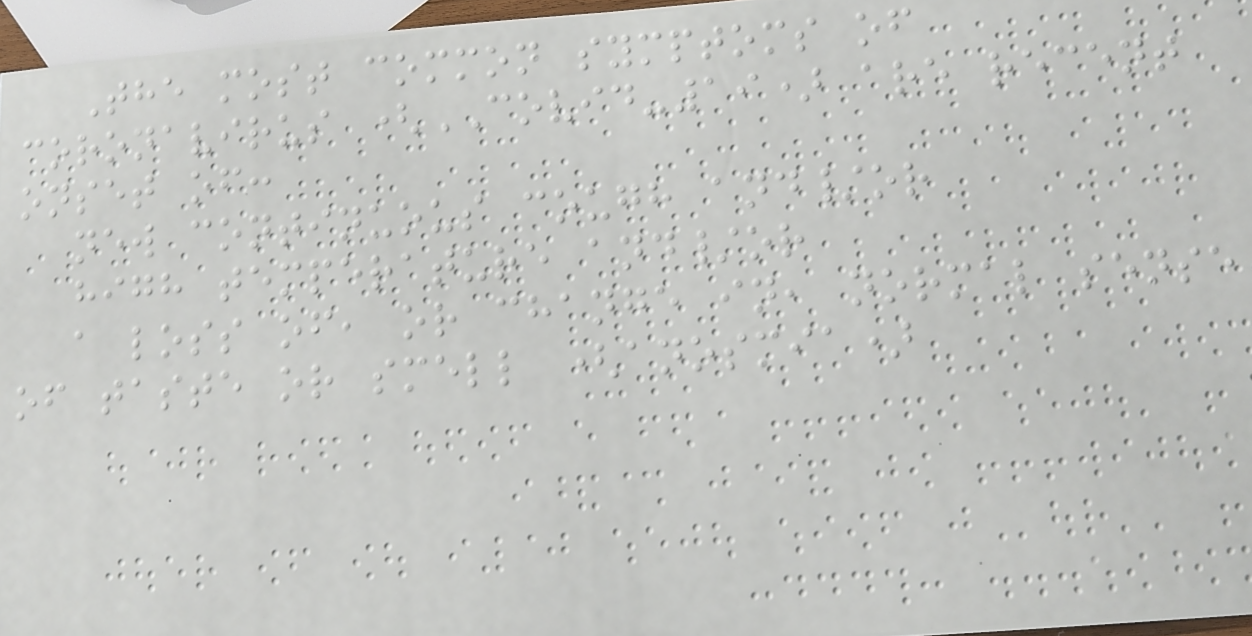The most common symptoms of
coronavirus (COVID-19) are recent
onset of:
new continuous cough and/or
high temperature and/or
a loss of, or change in, normal sense
of taste or smell (anosmia)
